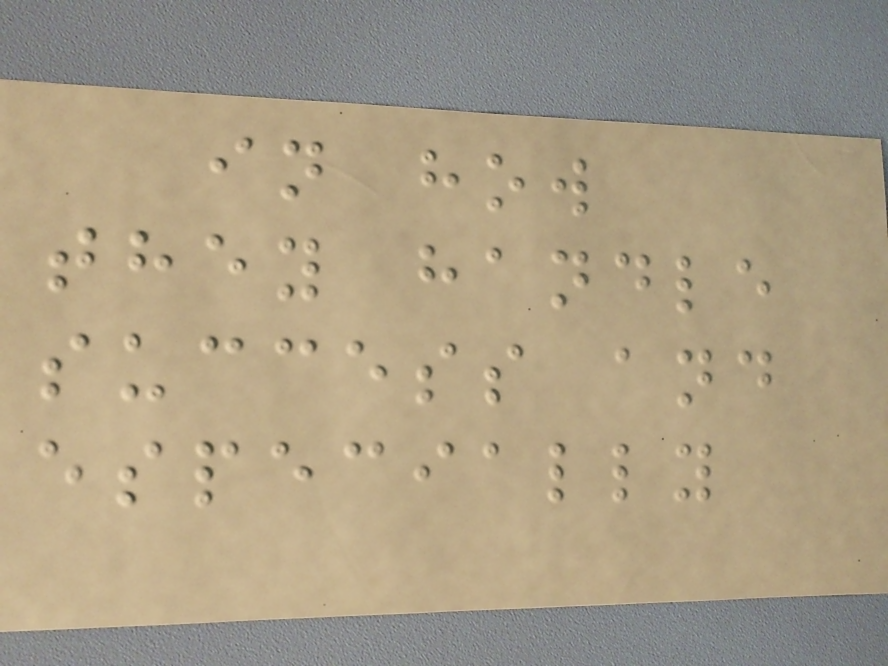in how
they handle
success and
especially
